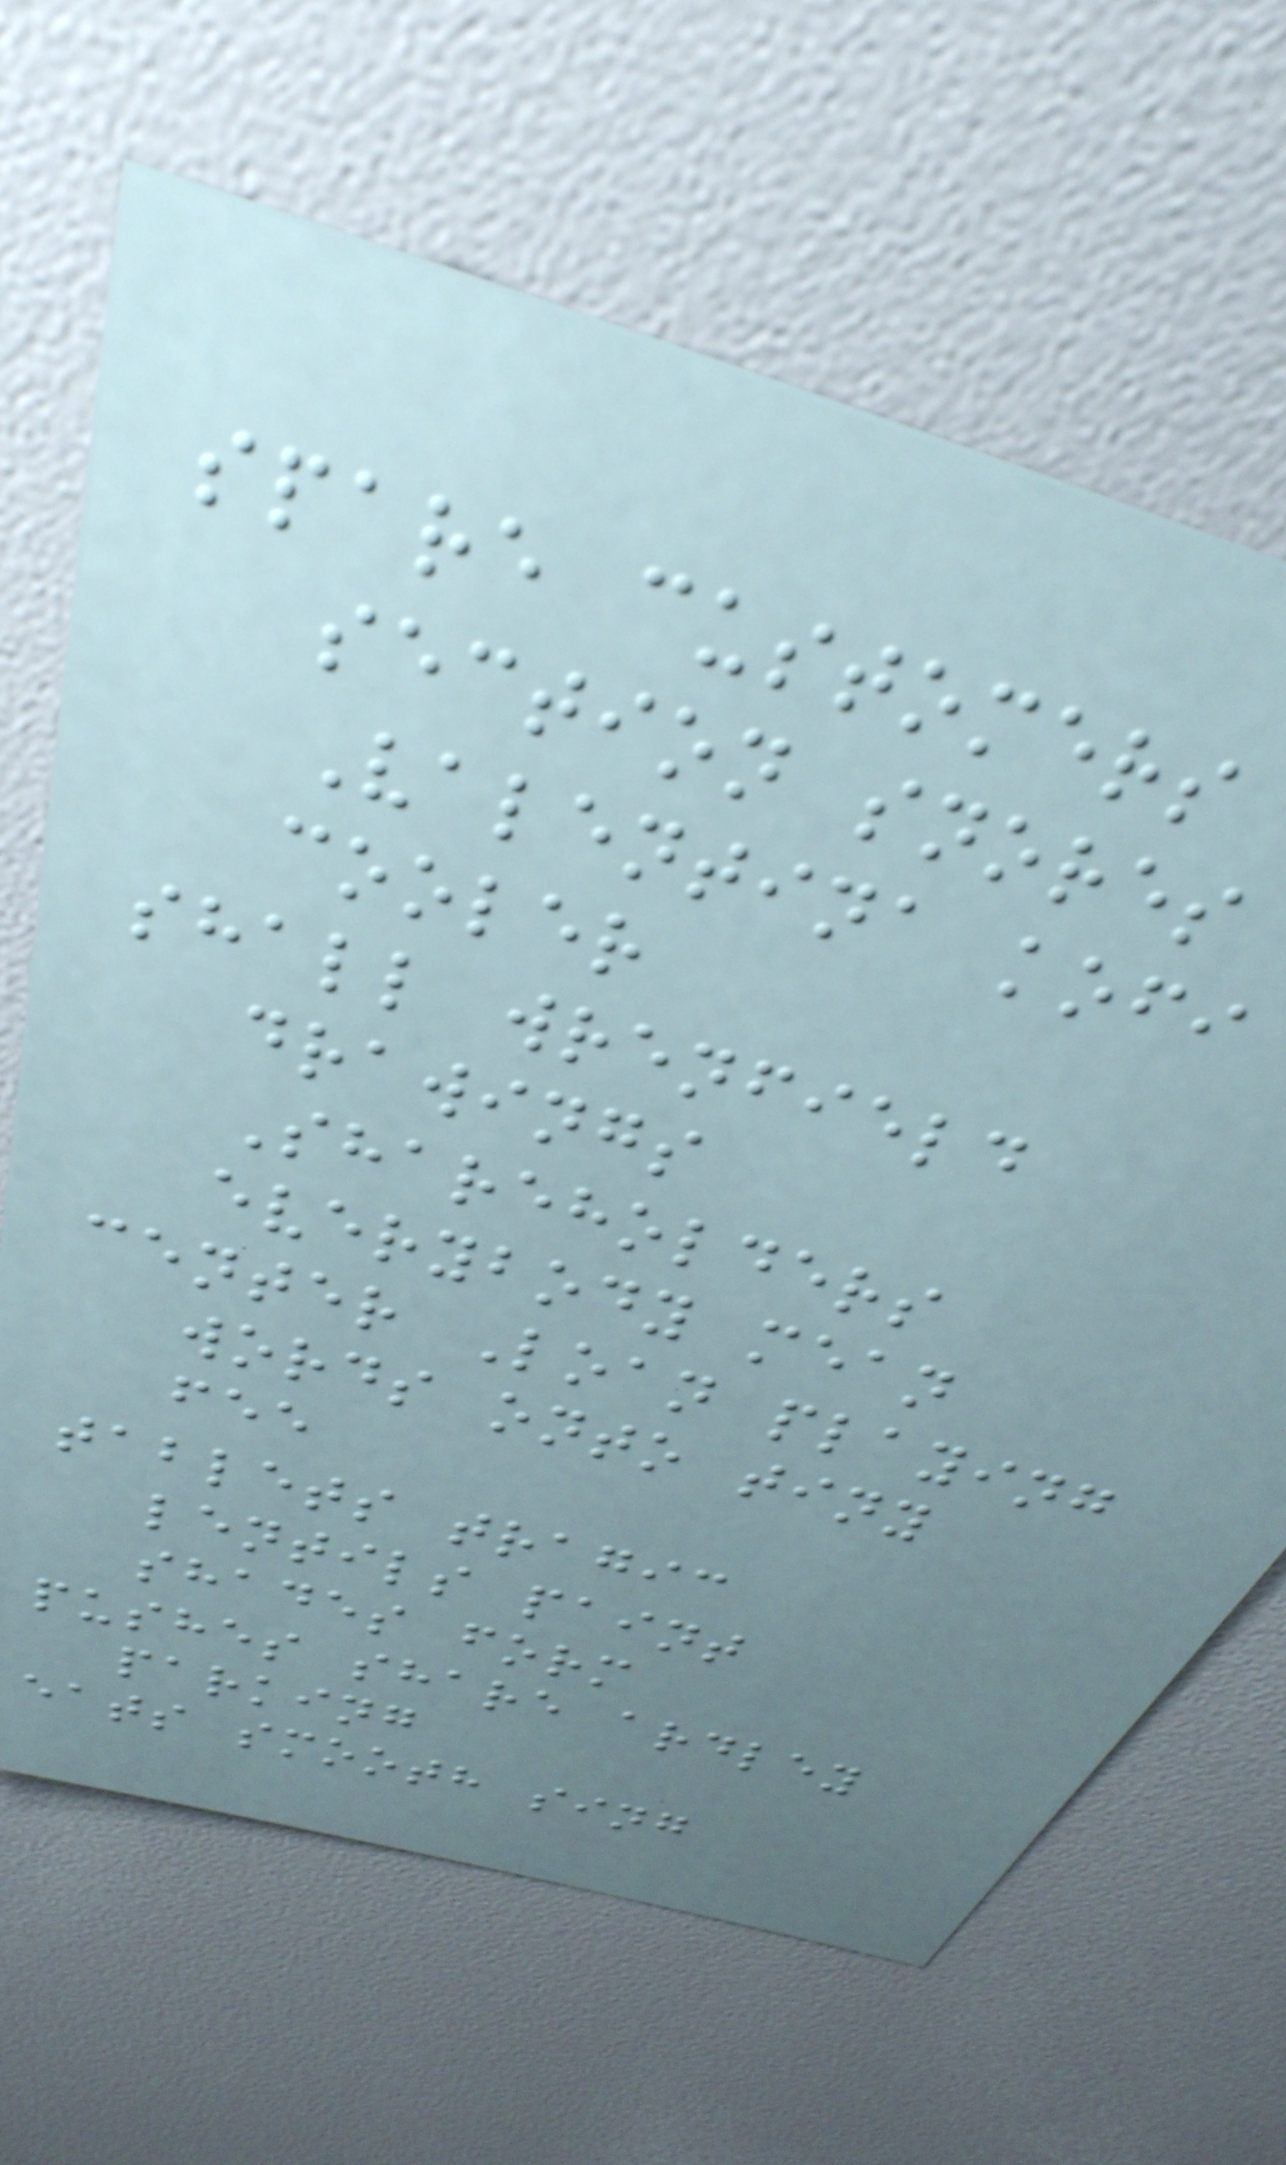spare customers
section snores
Valentina kofi
cooler
shall wrenfield
drawings
Shareholders
everybody mean
center Loan playing
words onto tiny
fee
tablets tragic
lentils paint
shades form
pushes share ardley
parking
eats smooth sing
